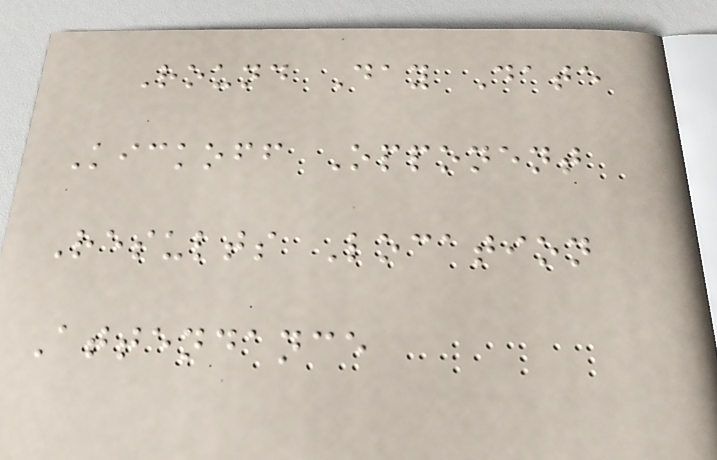Round Day Date
Kickoff Opponent
Results Location
Attendance
